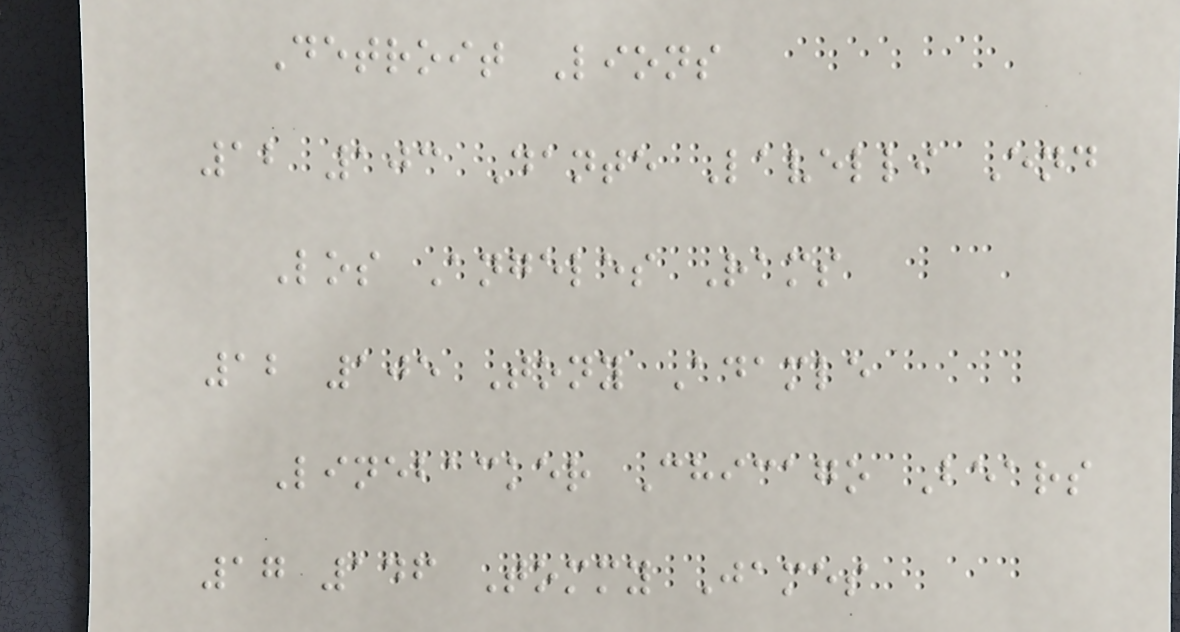Detroit Lions
12 103 Dante Lavelli End
Los Angeles Rams
12 105 Tony Adamle
Linebacker Chicago Bears
17 146 Tommy James
